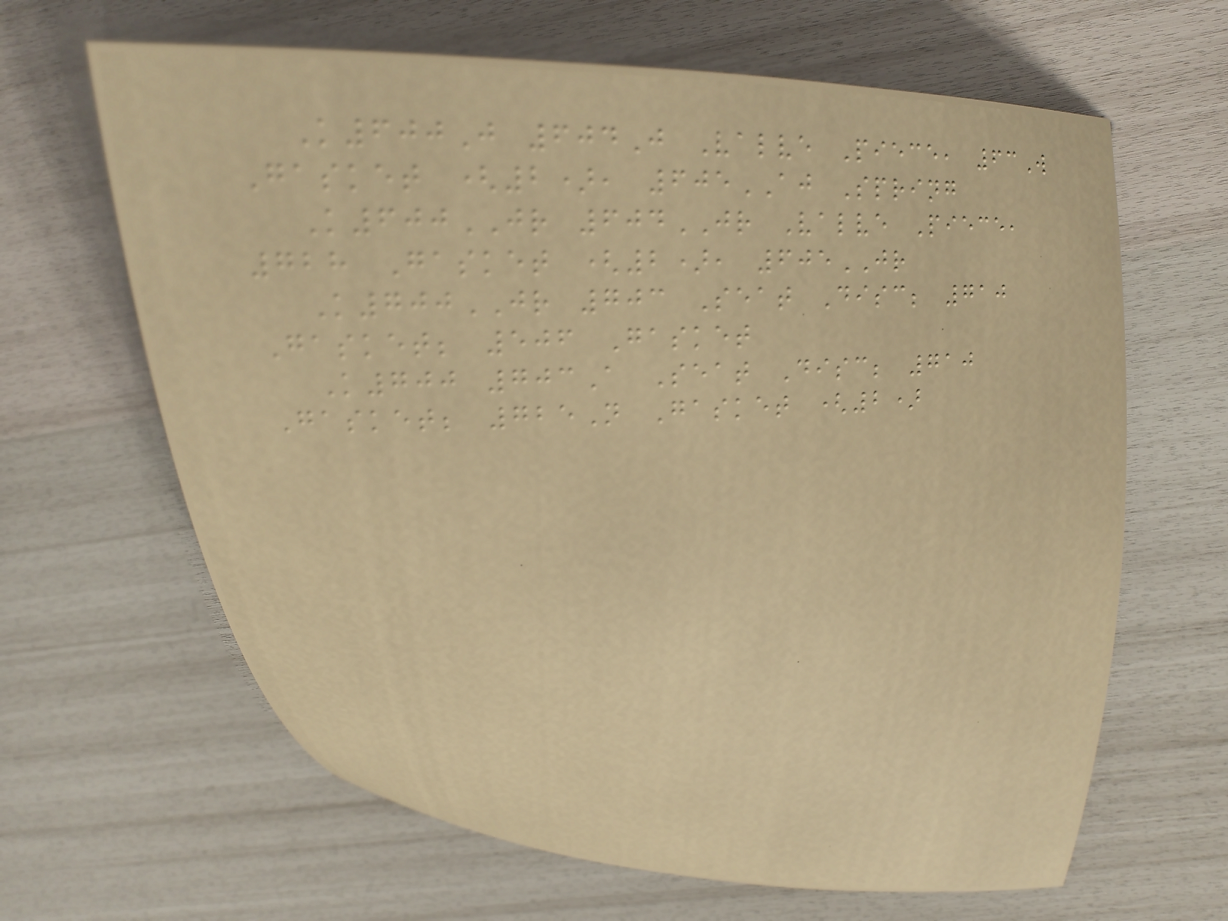K600J 604J Valve Piece, 63W
Gasket (2), 605AJ Spring
K600JR 604JR Valve Piece,
728 Gasket (2), 605JR
K700JR 703 Seat Disc; 710
Gasket; 506 Gasket
K700 703A Seat Disc; 710
Gasket; 725N Gasket (2)
